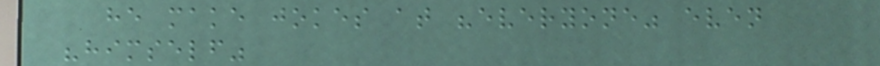he make jokes at "everyone" even
"himself"
